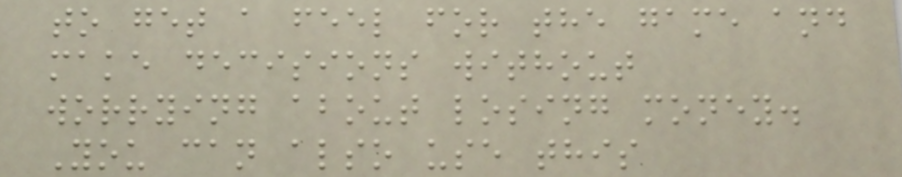to get a feel for the game and
make decisions without
worrying about losing money.
You can also use this
